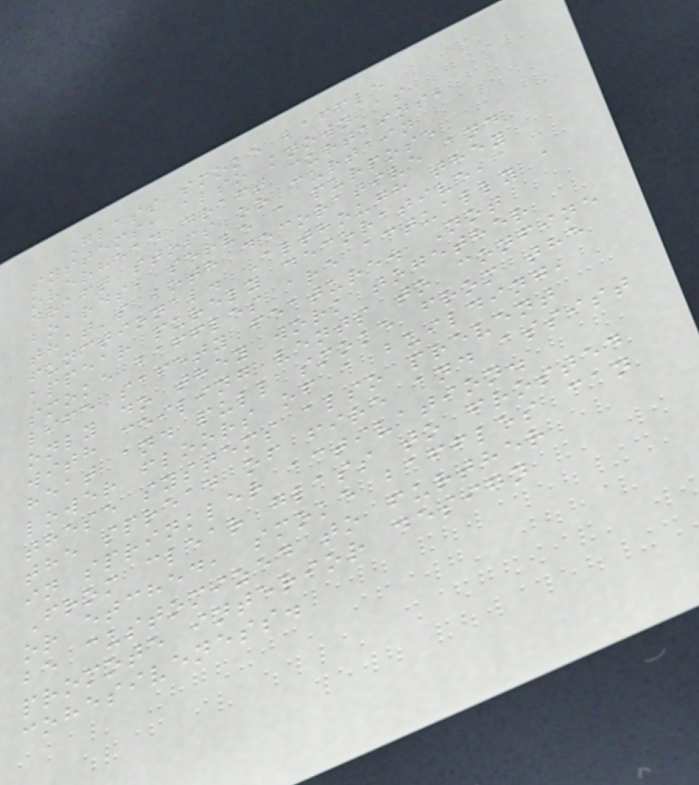Glass smoke baffle
systems, also known as
overhead draft curtains,
draft stops or curtain
boards, serve a purpose
that's both decorative and
functional. Although they
appear purely decorative,
smoke baffles are actually a
life safety feature. Not
only do they work together
with ceiling vents to confine
heat and pull smoke from the
lower floors of a building,
these systems also prevent
the spread of fire and assist
in sprinkler activation.
From clear glass to frosted
or etched, smoke baffles can
be customized to further
promote interior design
cohesiveness.
